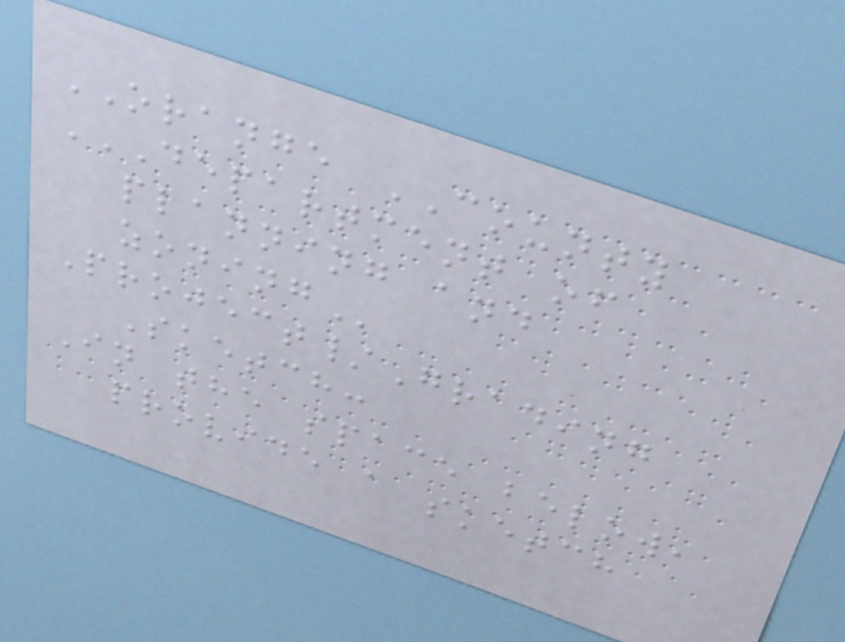ORANGE COUNTY
DEPARTMENT OF
PLANNING AND
ZONING
Project/Grading
Sketch:
In the space below,
provide a sketch
